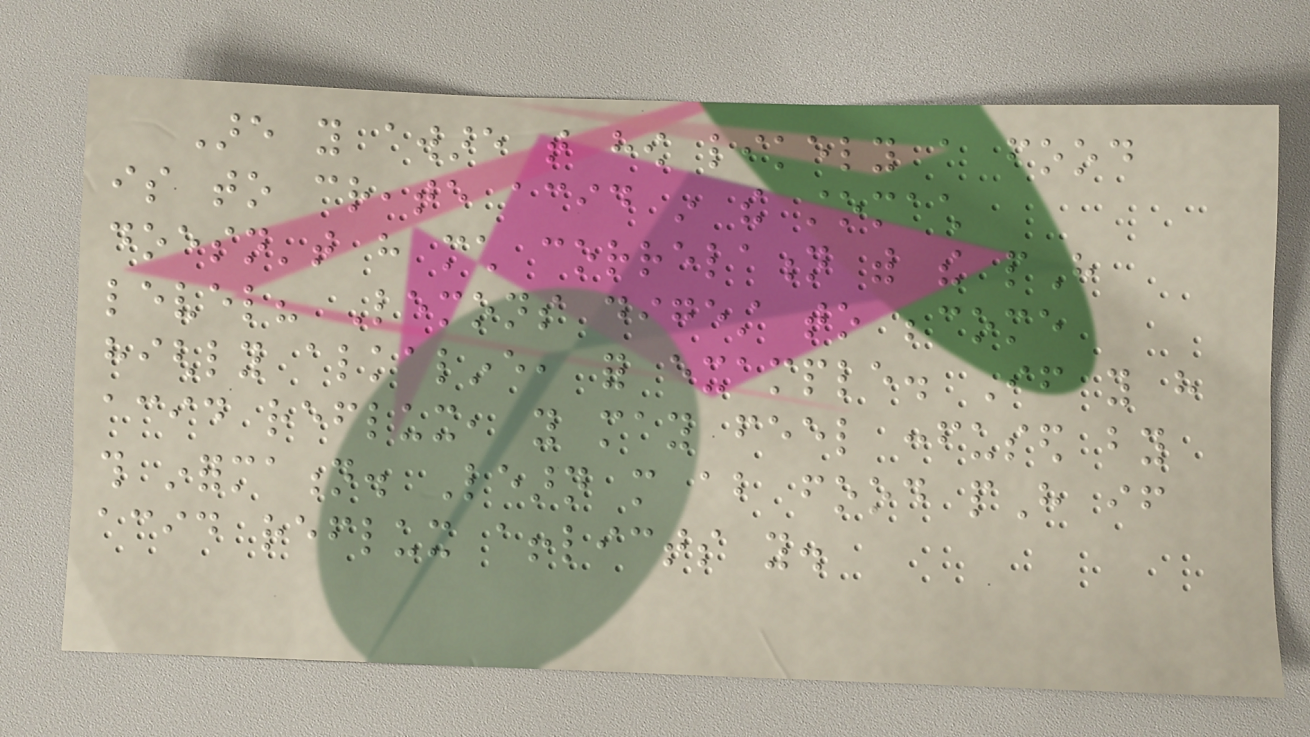Are you aware that how likely a food
is to create acid in the stomach
doesn't have much correlation with the pH
level? Lemons digest to become
highly alkaline, for example. If you have
acid reflux, you may feel confused by
this information. Learn more about food pH if
acid reflux afflicts you.
